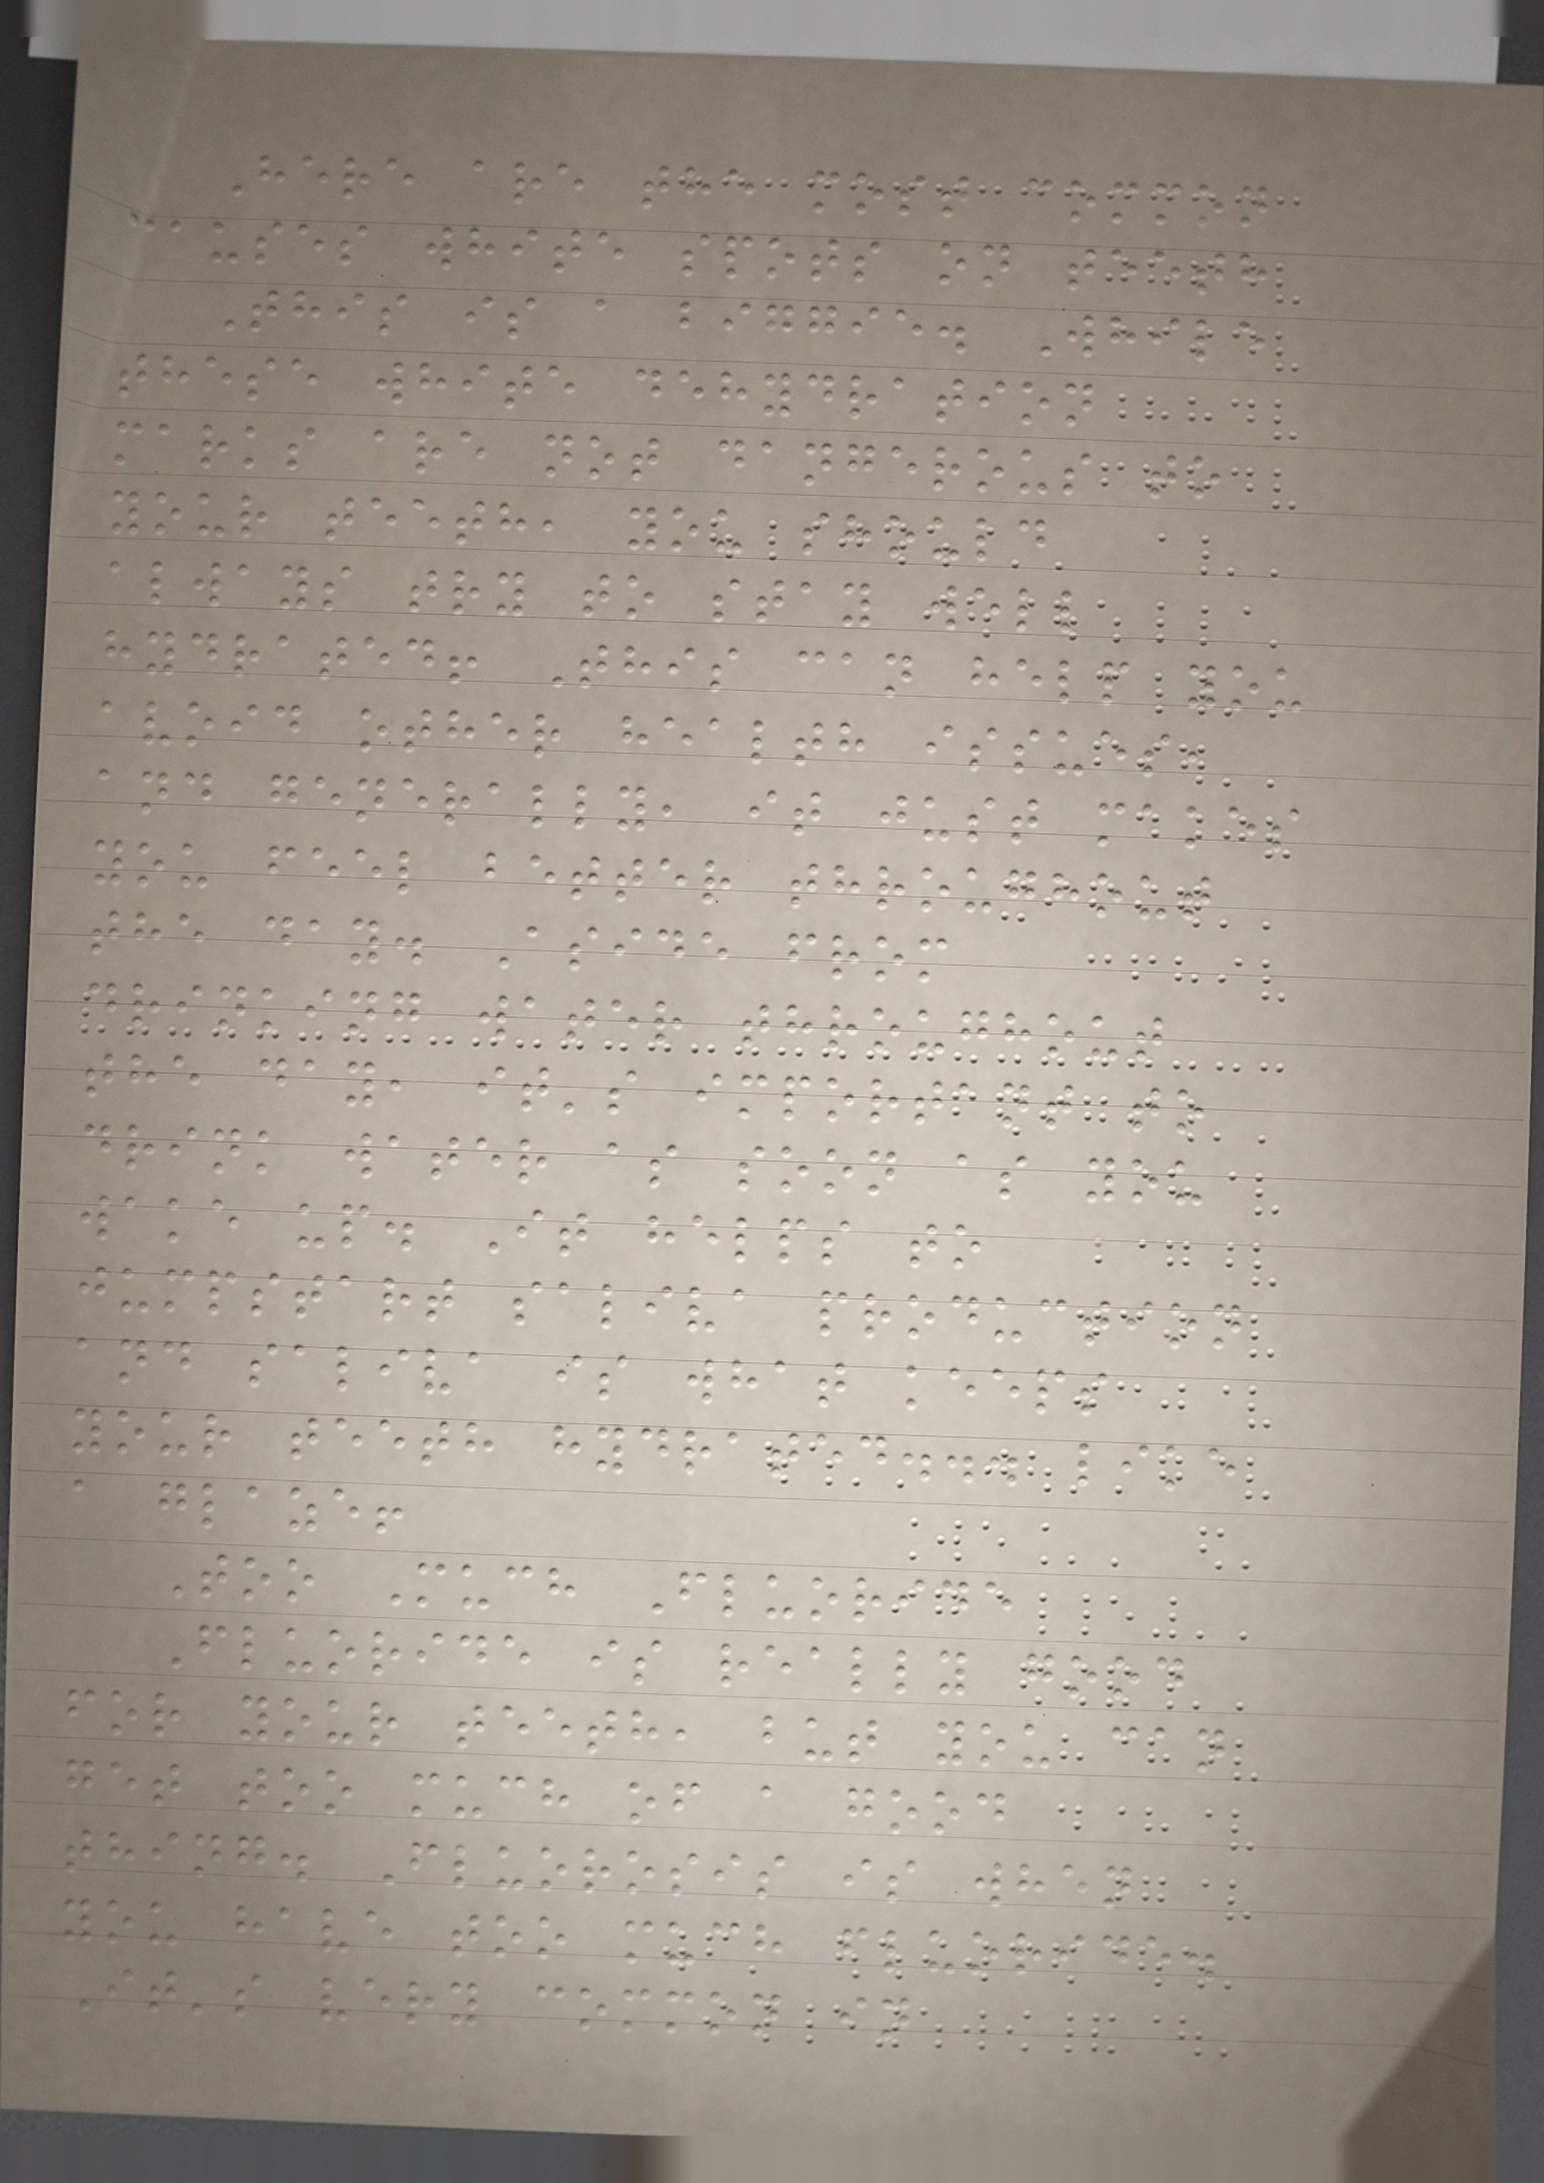Here are the most common
causes white spots on teeth
This is a biggie. While
these white dehydration
marks are not dangerous to
your teeth, you should
always try to stay well
hydrated! This can help you
avoid other health issues,
and generally, it just makes
you feel better throughout
the day. Aside from
drinking water throughout
the day, it's important to
drink water as soon as you
wake up. It helps to
jumpstart saliva production
and saliva is what keeps
your teeth hydrated... like
a glaze!
Too Much Fluoride
Fluoride is really good
for your teeth, but you can
get too much of a good
thing. Fluorosis is when
you have too much fluoride.
It's very common in
